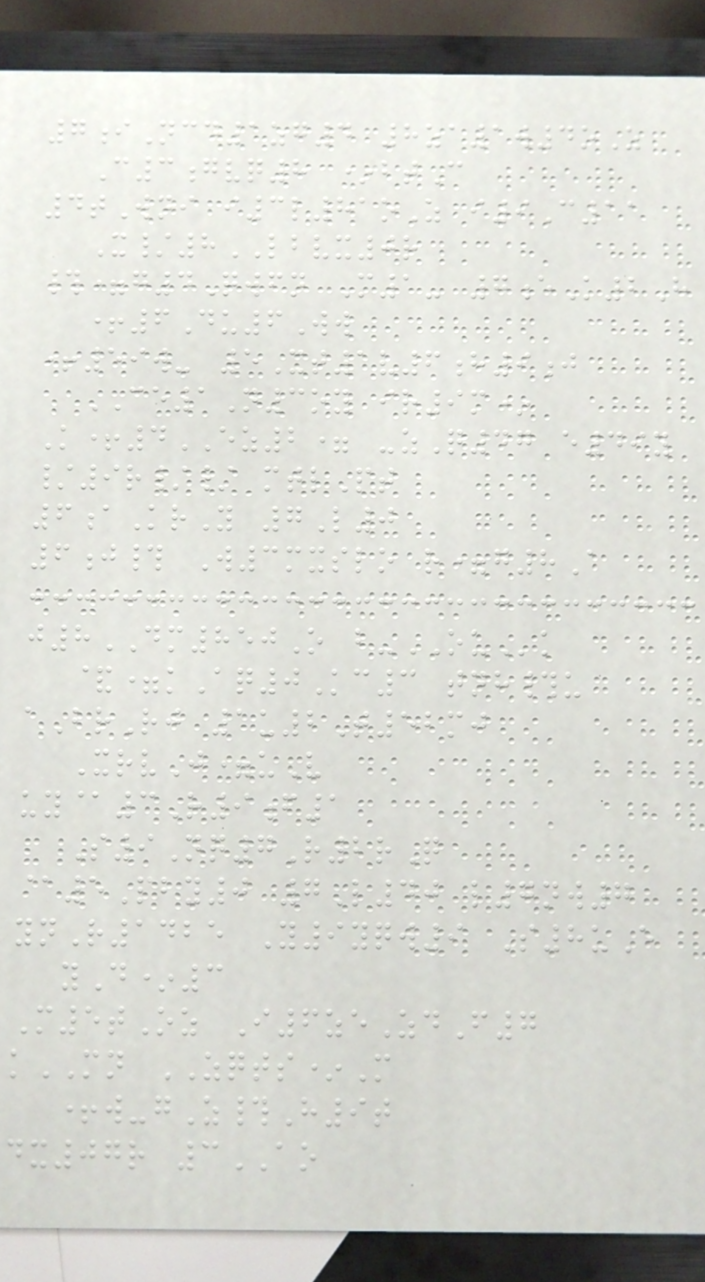7iNcd1zg4 8za1w4oZ
C3gvq8 *btC
4tWni i3l81oZ i9C11
X/8LBVX0r
#=g4Qwfn M1- 7eK2H
+6Du6Ww
+59w- 5Xt1v6h9j
CE1N3oy ir9m*
K+4EZ2= -zQ47 e49y
/9r// mtlPt
6aKrY 7L0
6j# W3mxslo r=g8A
j8DM850O b-OUk
&=kAq0Kc3 tnh#u
aBrRj 1u2T52mj
XrvJ=uV
uy@3R9f1
S9Nq7R2rQ
@5Pby0 7L40 l7nw7
ynR1425 Y9yqw9 S8uE
yD*3
M5tOz I6zeZdF7
kMN ZQTS*M
+w-gZ#H9t
dx07r 3AO
